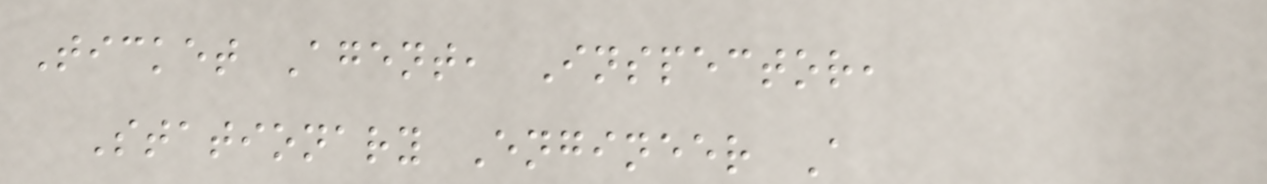Ticket Agent, Inspector,
Stationary Engineer A
